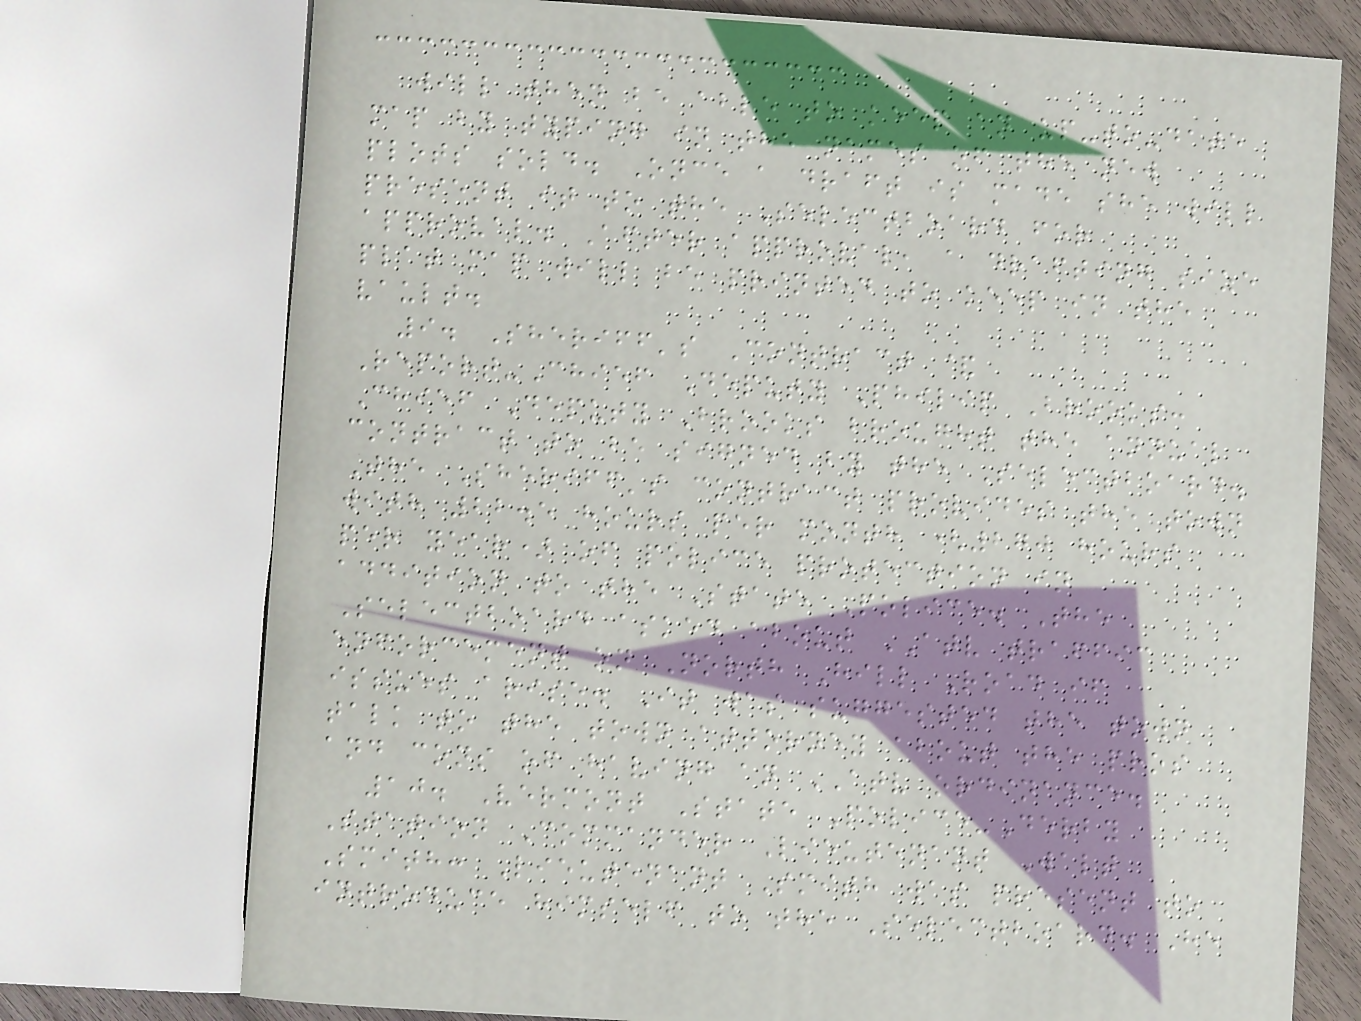will then be able to keep an up-to-date
map by typing in the names of the new
plots sold. Once a draft is made she will
present it to the Selectboard for
approval. After approval, a drafting size
plat map will be printed to keep in the
vault.
9. Sheriff's Contract &
Report-Chief Deputy Philip Brooks:
Chief Deputy Brooks brought the annual
contract to be signed by the Selectboard.
The Sheriff's contract provides the town
with 22.5 hours per month (270 hours
per year) of police protection in
addition to the State Police. The
Selectboard asked about ATV traffic
enforcement on North Hill Road if
issues arise. It was suggested the town
talk to the town attorney about the pros
and cons of having an ATV ordinance.
10. Vermont State Police-Derby
Station Commander Lieutenant Walt
Smith: Lieutenant Smith was present to
introduce himself to the Selectboard. He
